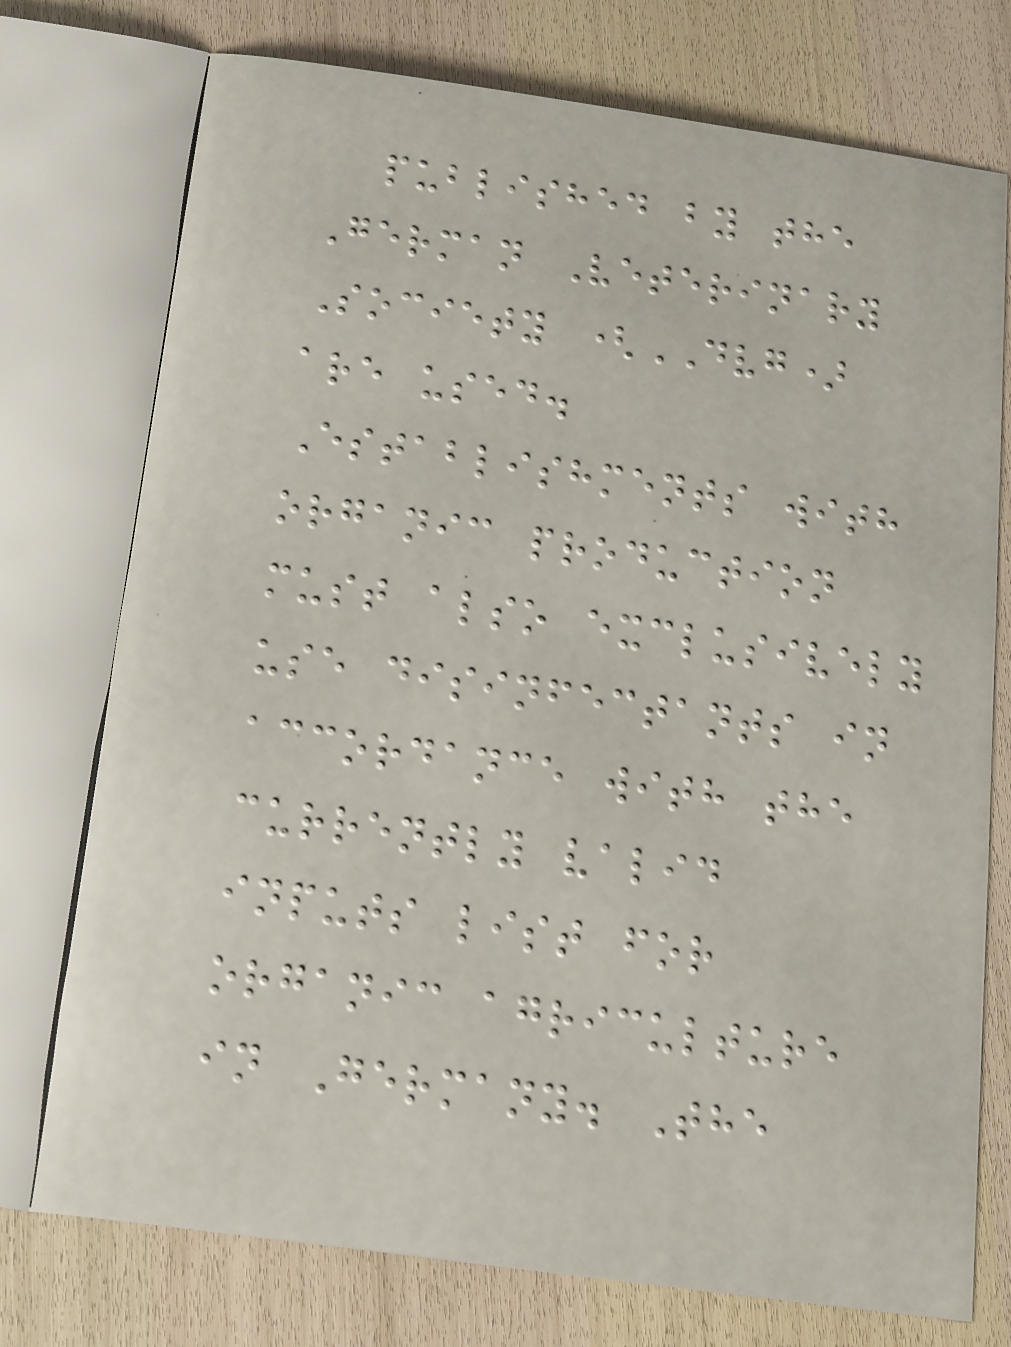published by the
German Veterinary
Society (DVG)
are used.
Establishments with
organic production
must also exclusively
use disinfectants in
accordance with the
currently valid
inputs list for
organic agriculture
in Germany. The
